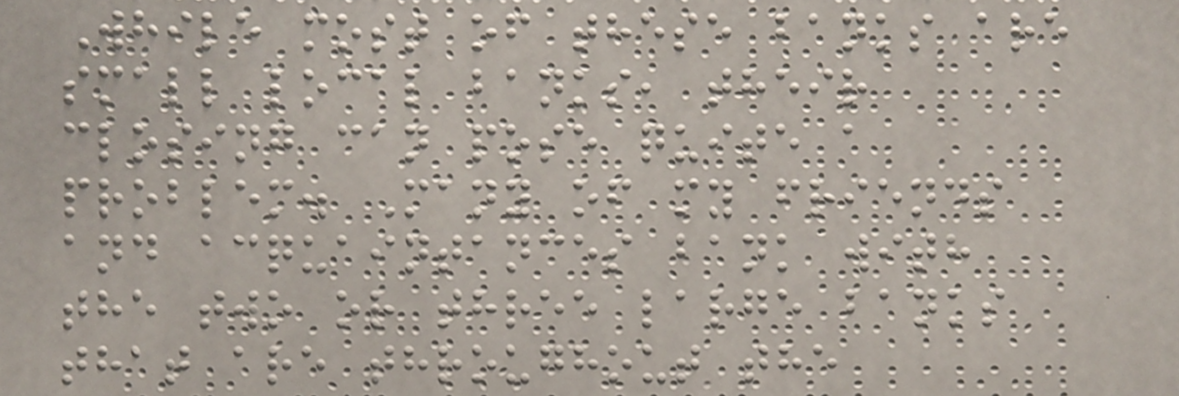While most of these banks are
small local banks, their
closing can pose quite a
problem. Many of my friends
and acquaintances bank with
the two or three large banks
that are throughout the
